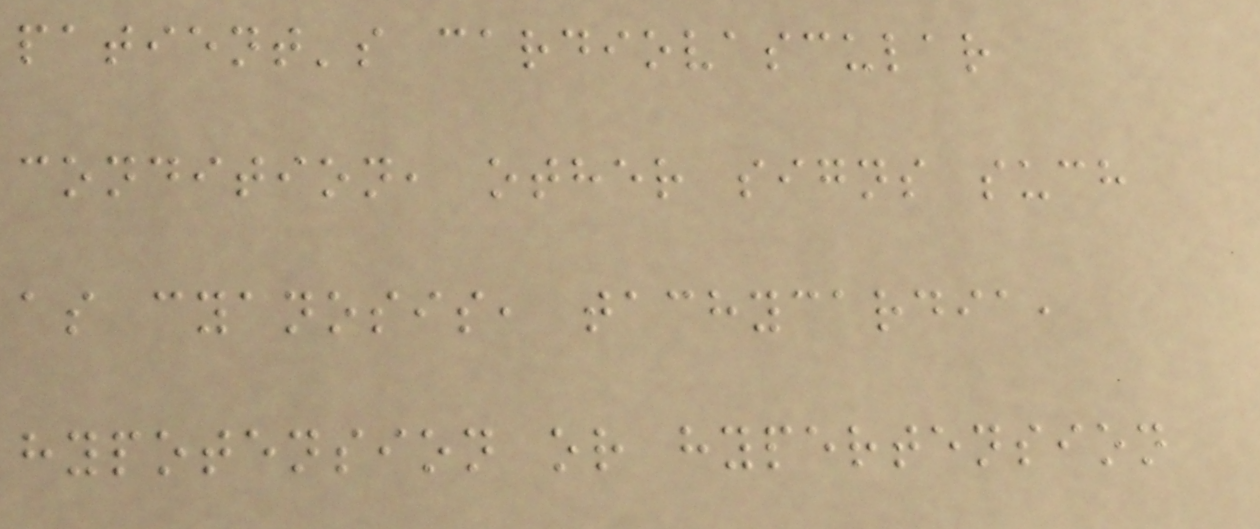patient's cardiovascular
condition, other signs such
as cyanosis, tachycardia,
hypotension or hypertension
